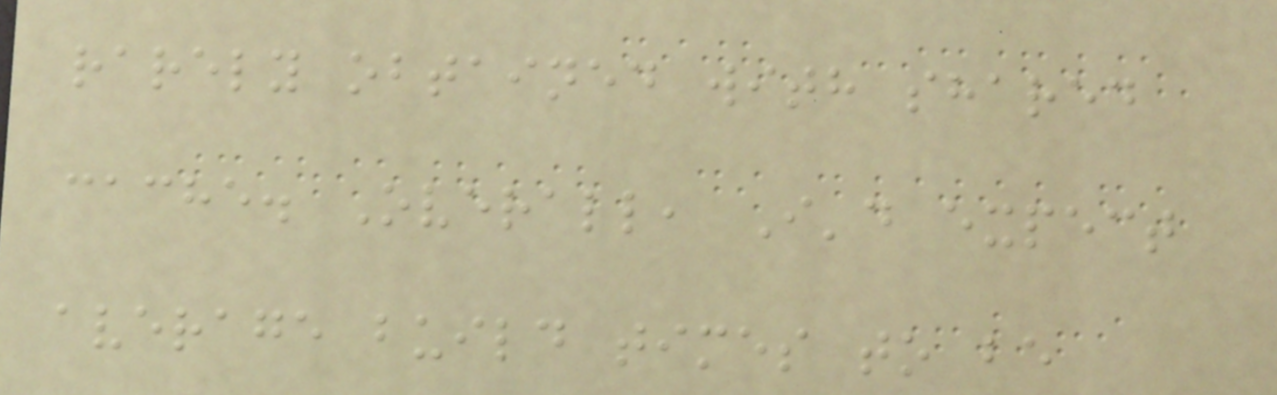rarely obtained with shared
cache. Overall, I'd expect
average build times to be
